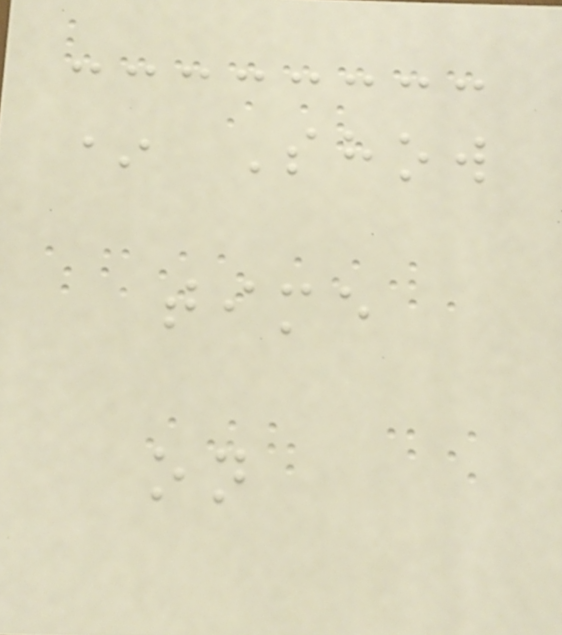* Show
time
on
